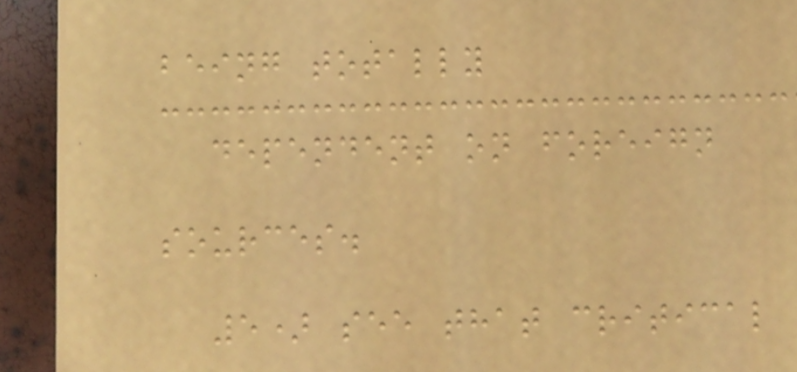being totally
dependent on foreign
sources.
5) see that critical
